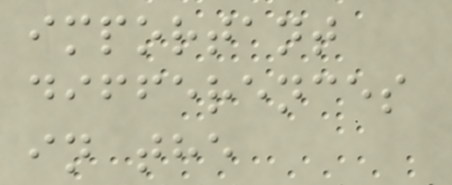important
differences
in the
